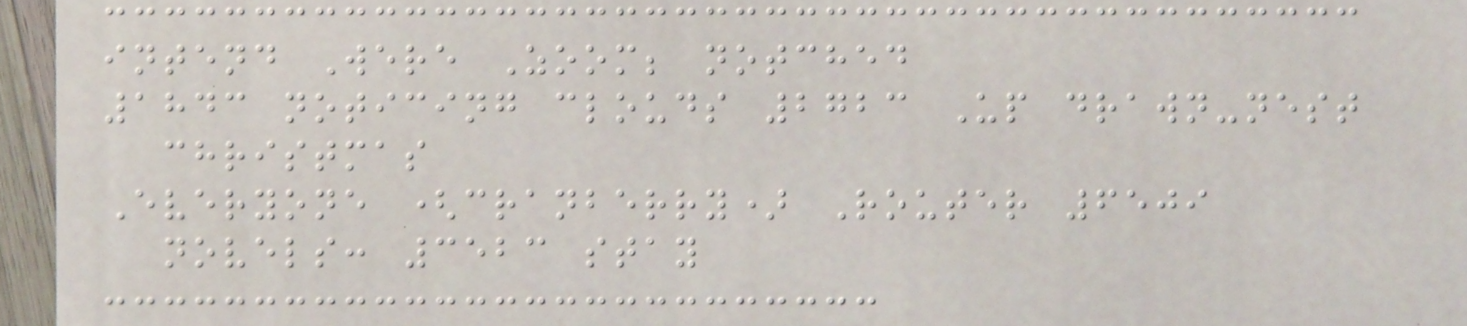intend Were Zoom; notched
1843 noticing clouds 2723 Up drawn-nest
christmas
Everyone (cranberry) Router 6509
novels: 3523 stay
